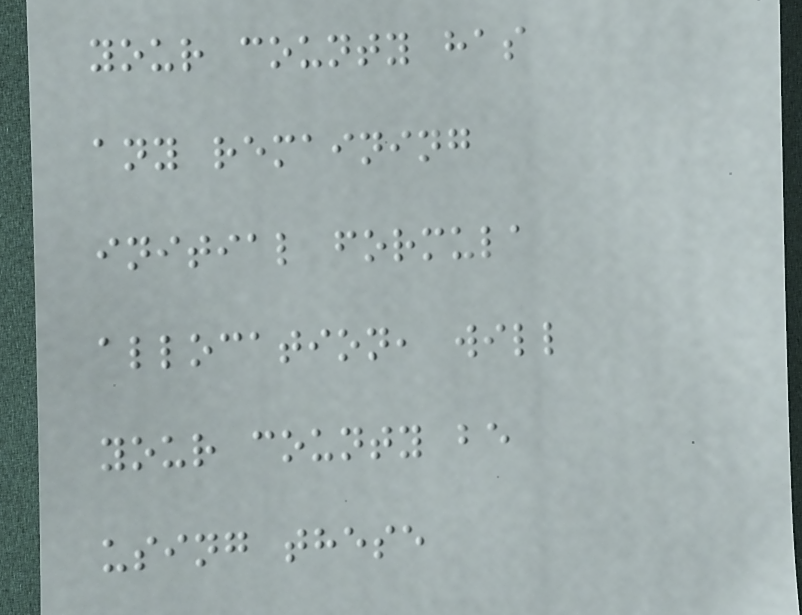your county has
any remaining
initial formula
allocation, will
your county be
using these
